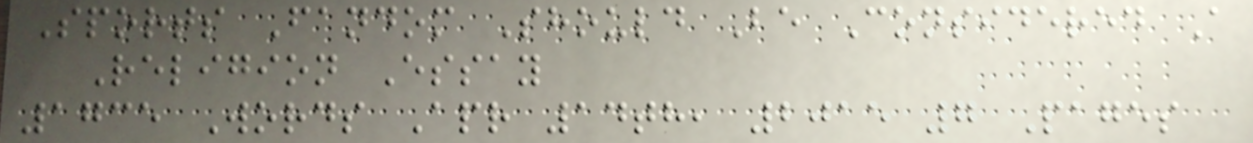Sports Fandom Should Be Considered A
Religion Essay
1735 Words Apr 14th, 2015 7 Pages
